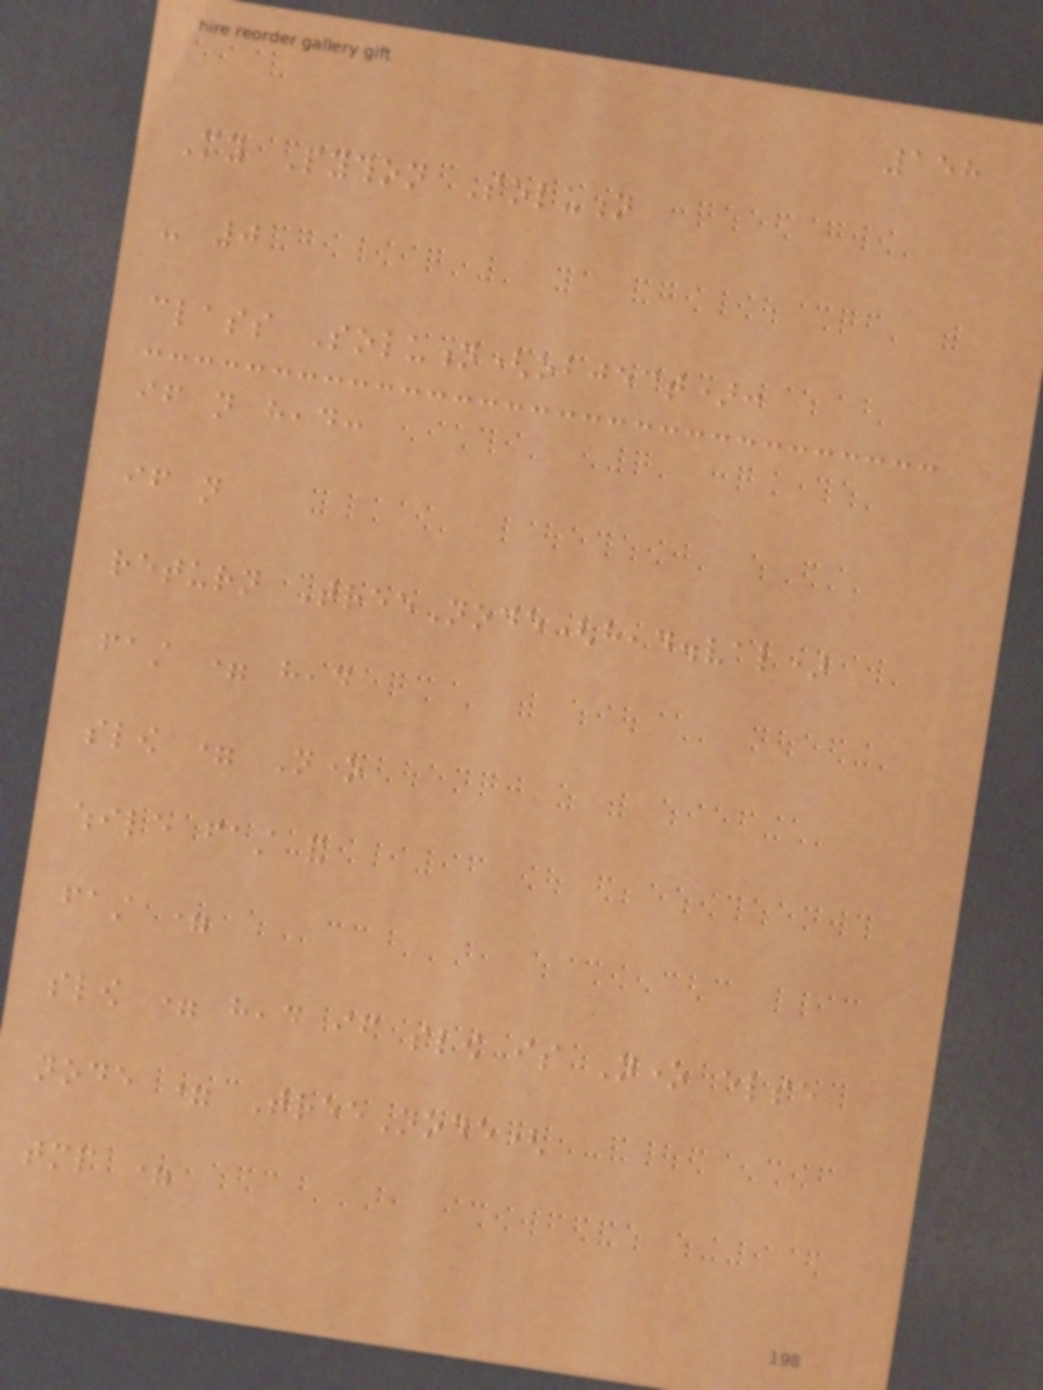158
My Python Solution
- 0
class Solution(object):
if not head:
if not
return TreeNode(head.val)
fast = head
slow = None
while fast and
fast =
slow = head if slow is None else
node = TreeNode(
tmp =
